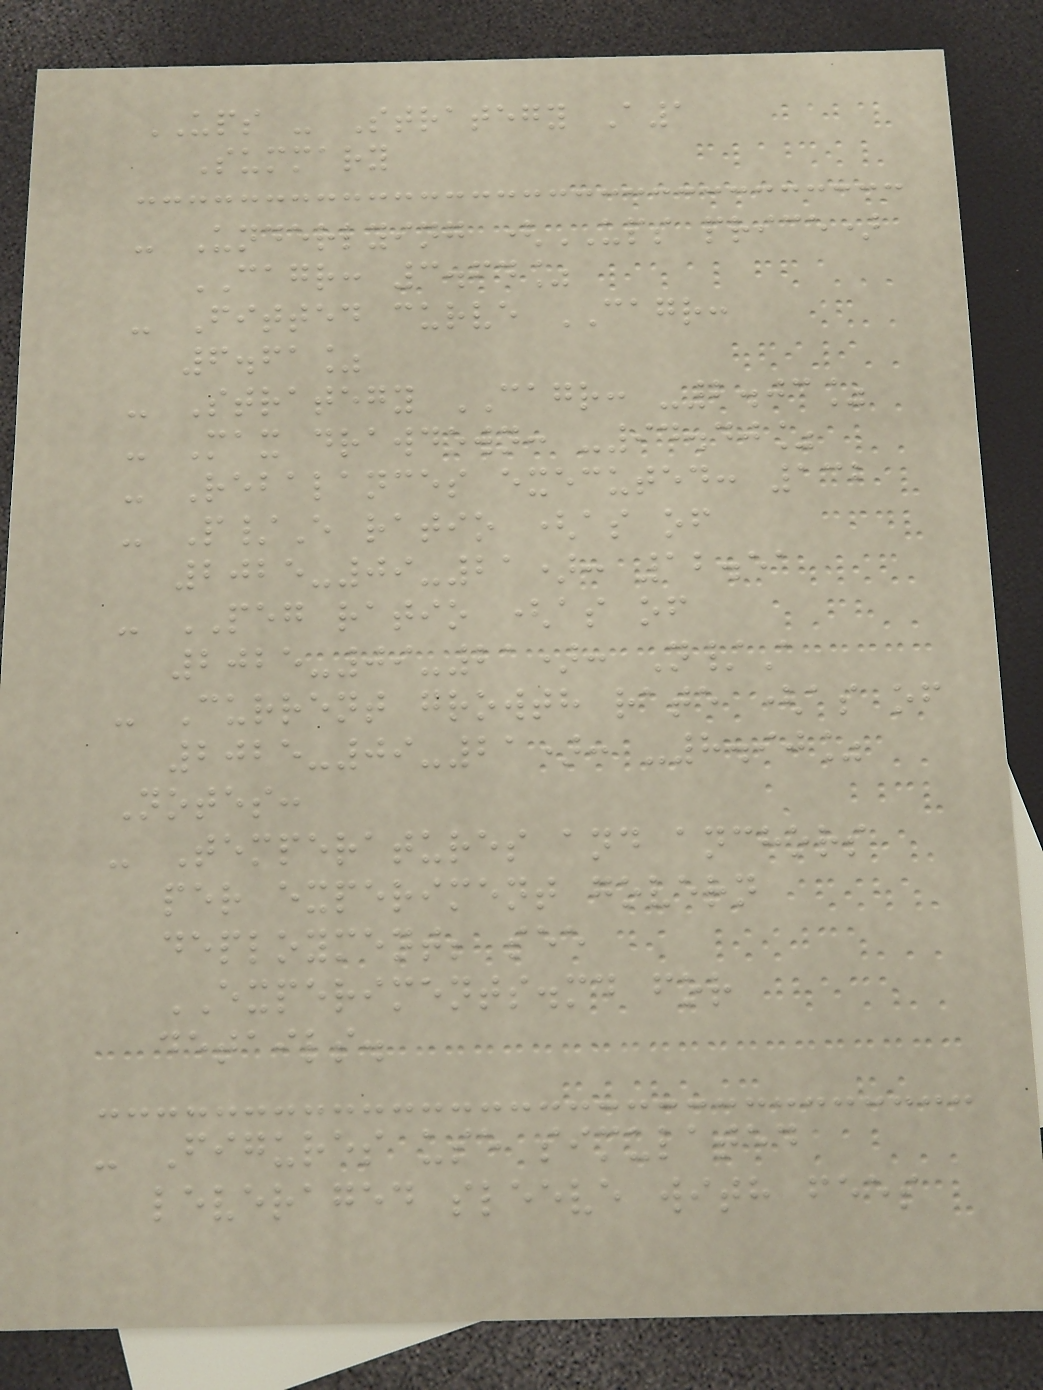UPS - Strategy A1
Summary
- Underlying (UPS price)
CAGR: 3.64%
- Fitted curve CAGR:
6.61%
- Strategy CAGR: -2.03%
- Max drawdown: -94.40%
- Rebalances executed: 132
- P/E ratio (as of
2025-09-21): 12.51
- PEG ratio (as of
2025-09-21): N/A
- Current growth rate (as of
2025-09-21): -8.90%
Notes:
- Temperatures and anchors
per experiment govern
deployment; see
EXPERIMENTS.md for
details.
- Figures use simulated
leveraged sleeve with fees
